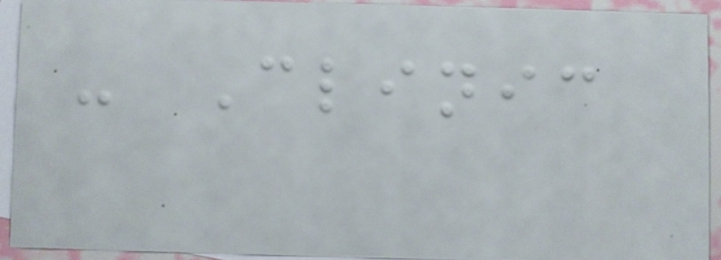- Clinic
